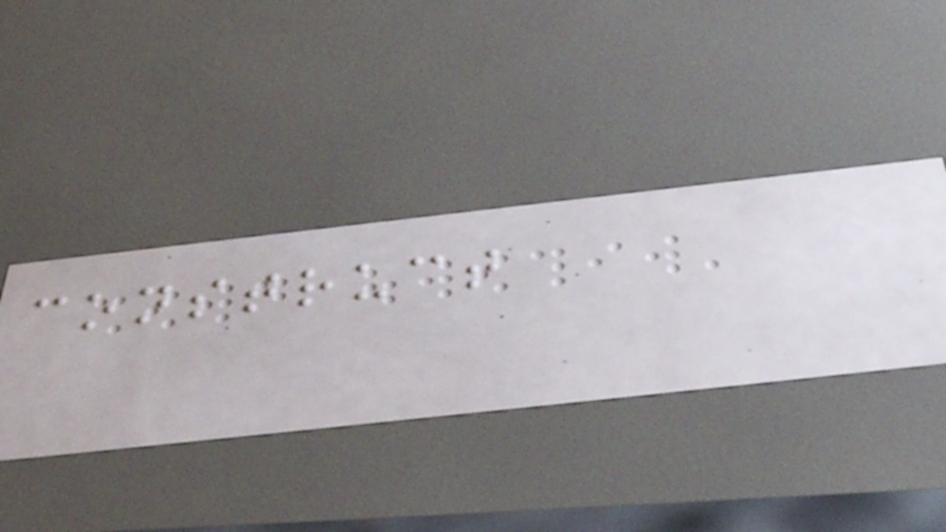construct
